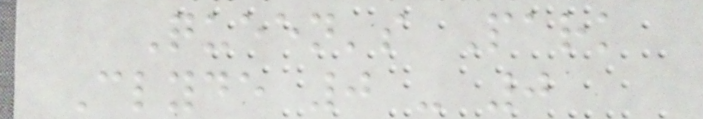Queen's Park
Clyde 0 - 0
